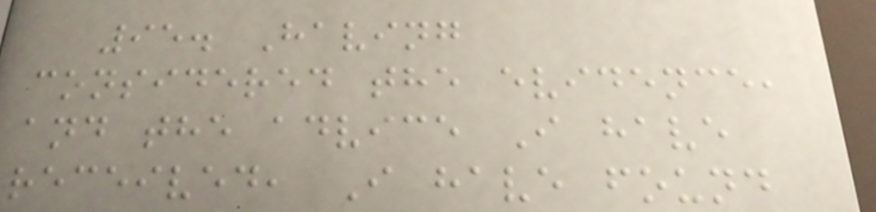95. Having
considered the evidence,
and the advice I have
received, I have found
